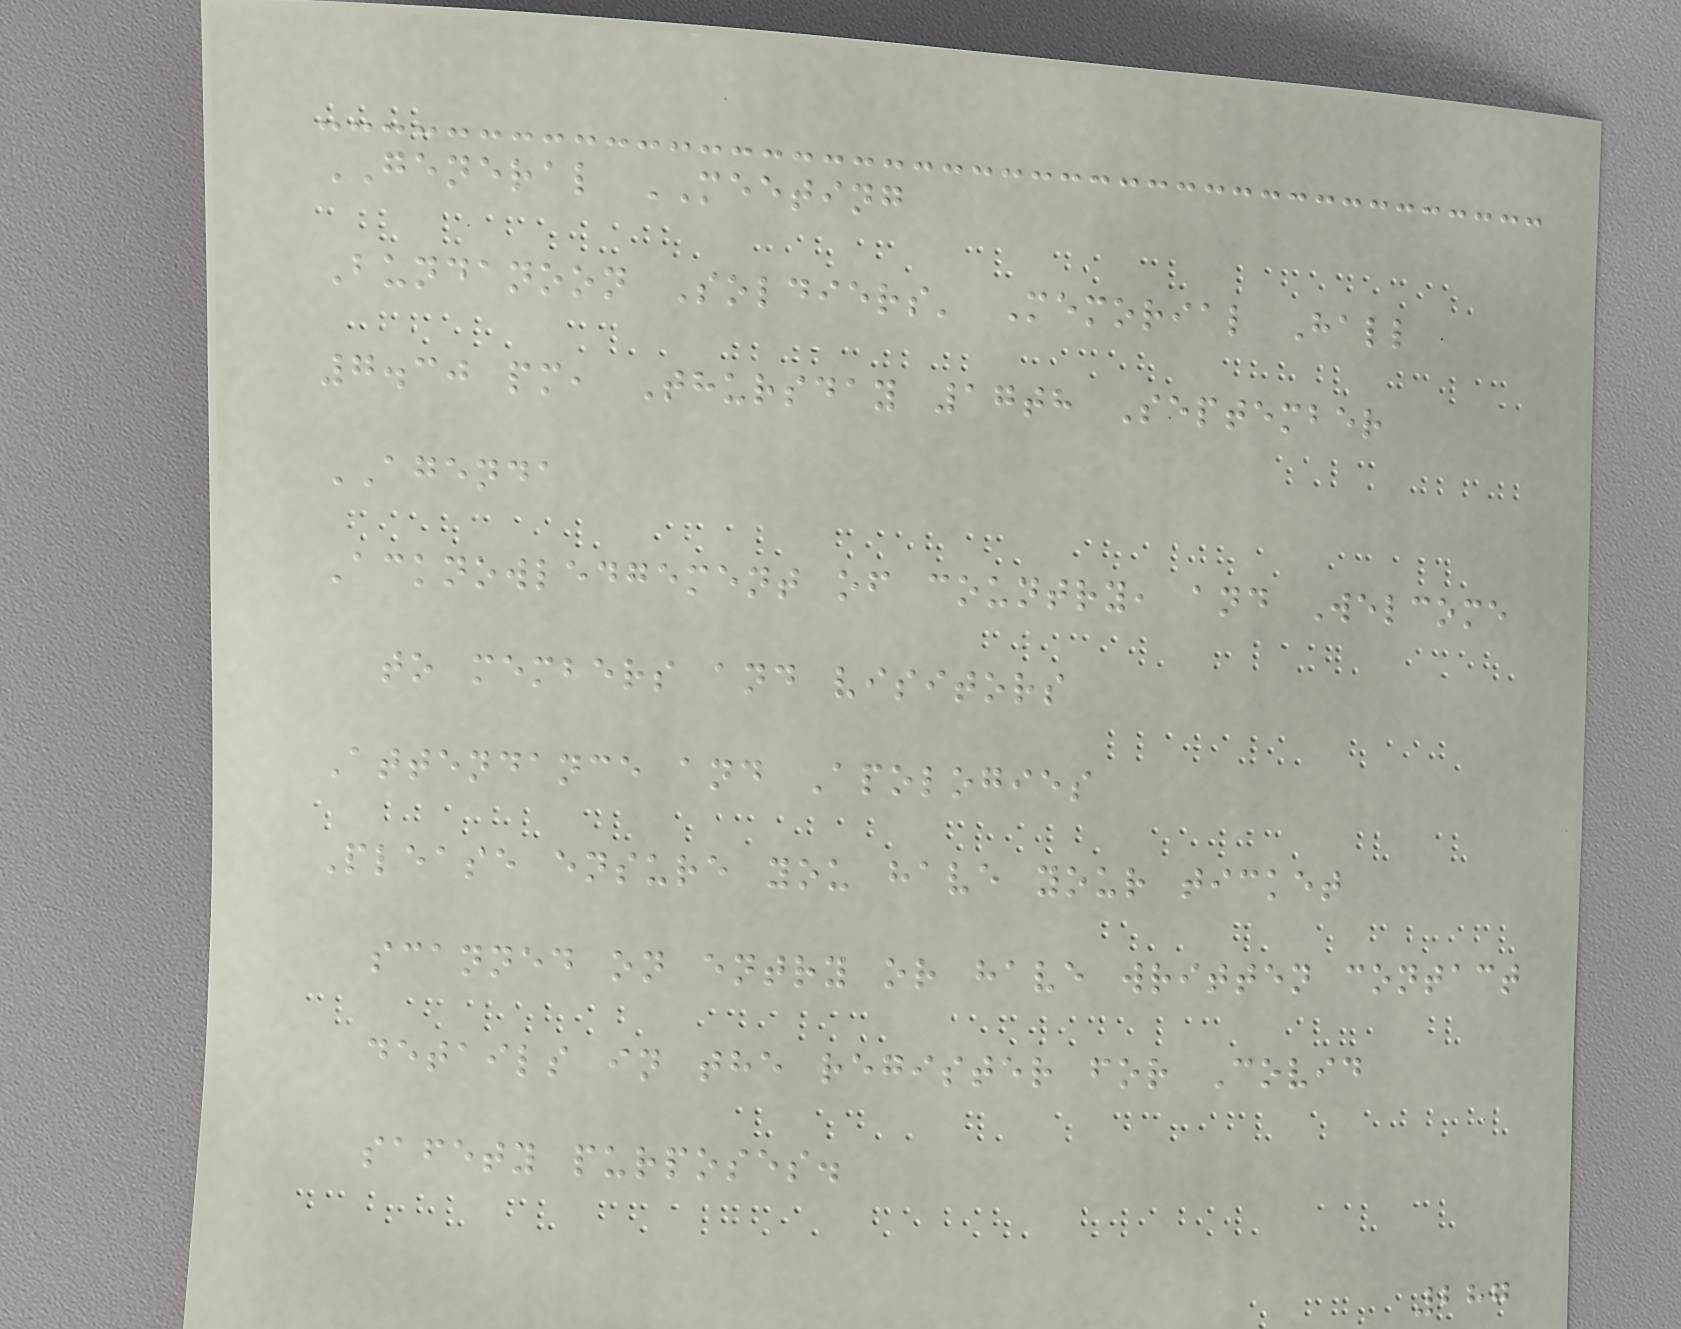GENERAL MEETING
Bundanoon Soldiers' Memorial Hall
7.30 pm, Thursday 17th September
AGENDA
Acknowledgement of country, and Welcome
to members and visitors
Attendance and Apologies
Please ensure you have your ticket
scanned on entry or have written contact
details in the register for Covid
safety purposes.
287
